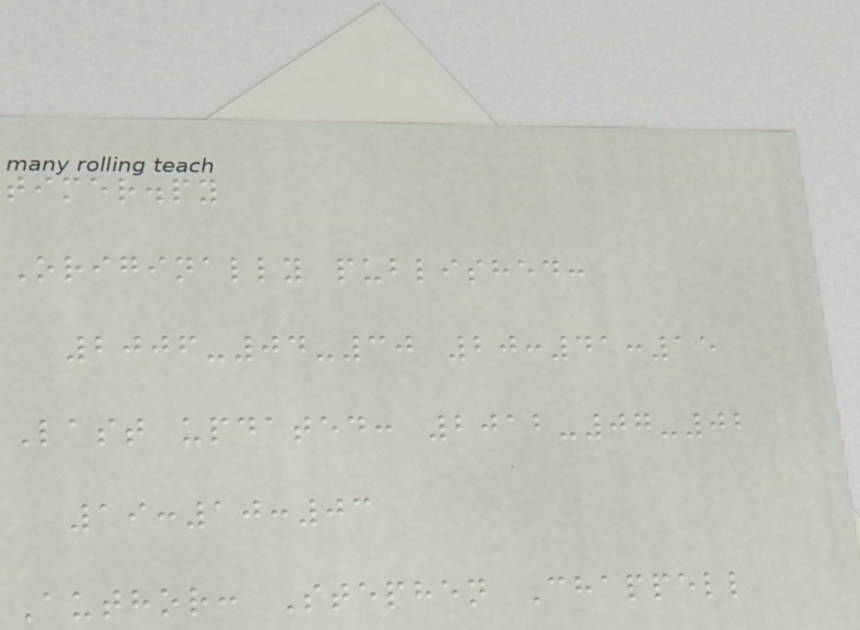timer.py
Originally published:
2006-04-30 20:41:15
Last updated: 2012-07-02
19:10:03
Author: Stephen Chappell
